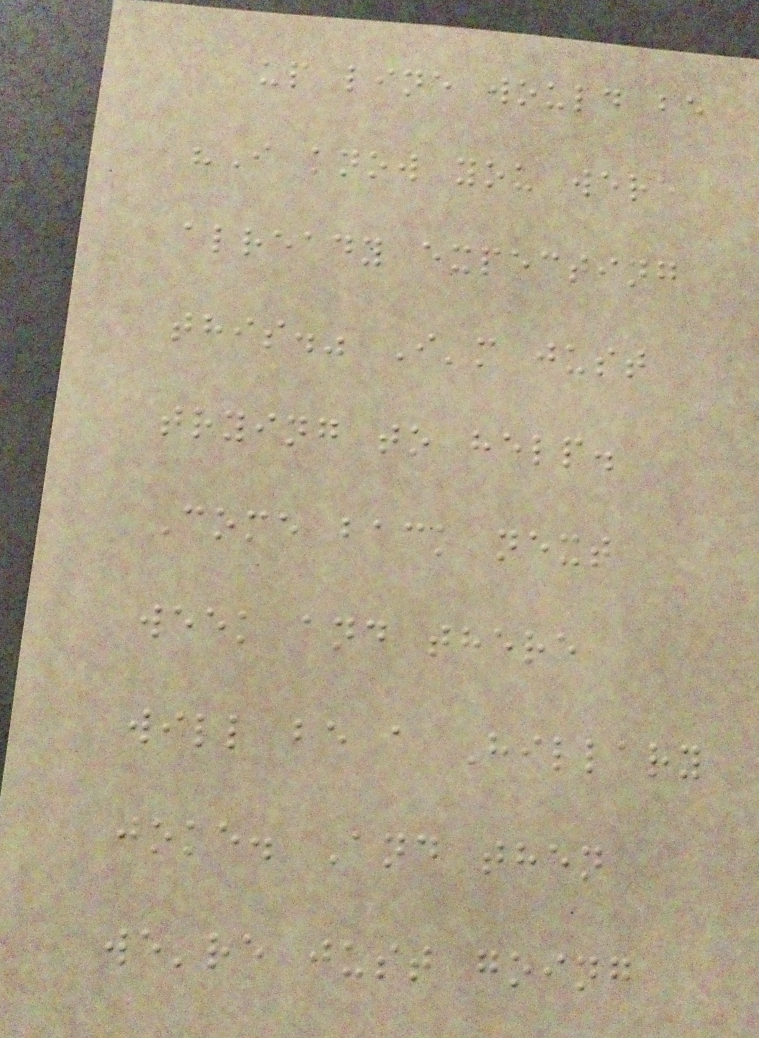up line would be
"I know you were
already expecting
this." I'm just
trying to help.
Come back next
week and there
will be a Hillary
joke. And then
we're just going
